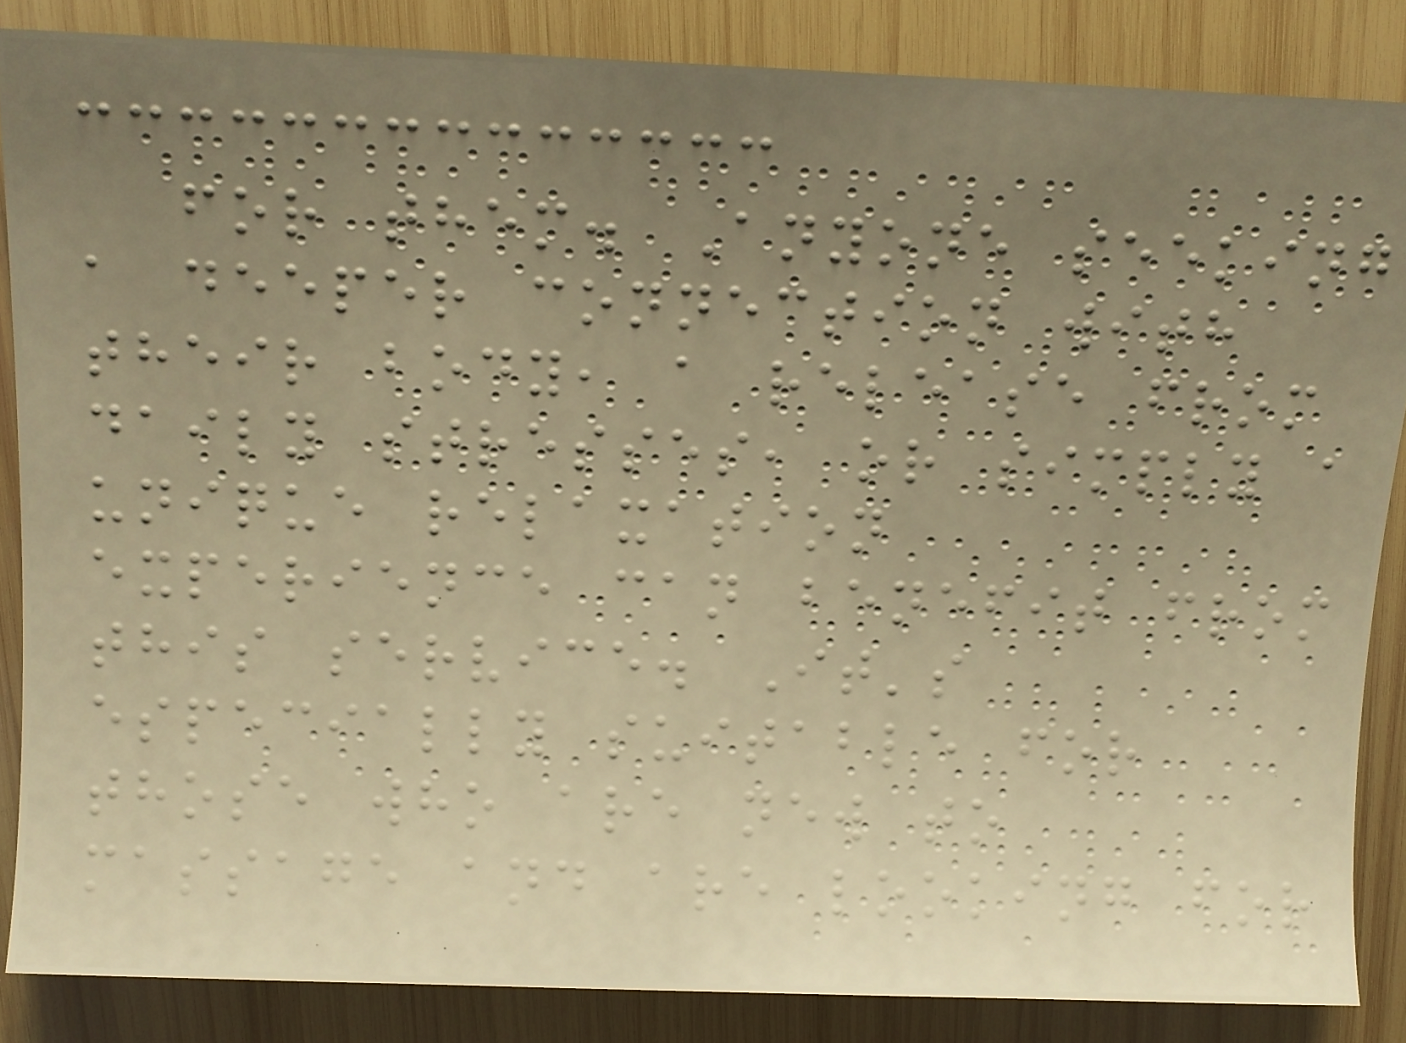for them. Anyone seeking
a deeper connection with
their body, a release from
daily stresses, or simply a
unique relaxation
experience can benefit from
this service. It's
especially suitable for
those who are new to
massage and are looking for
